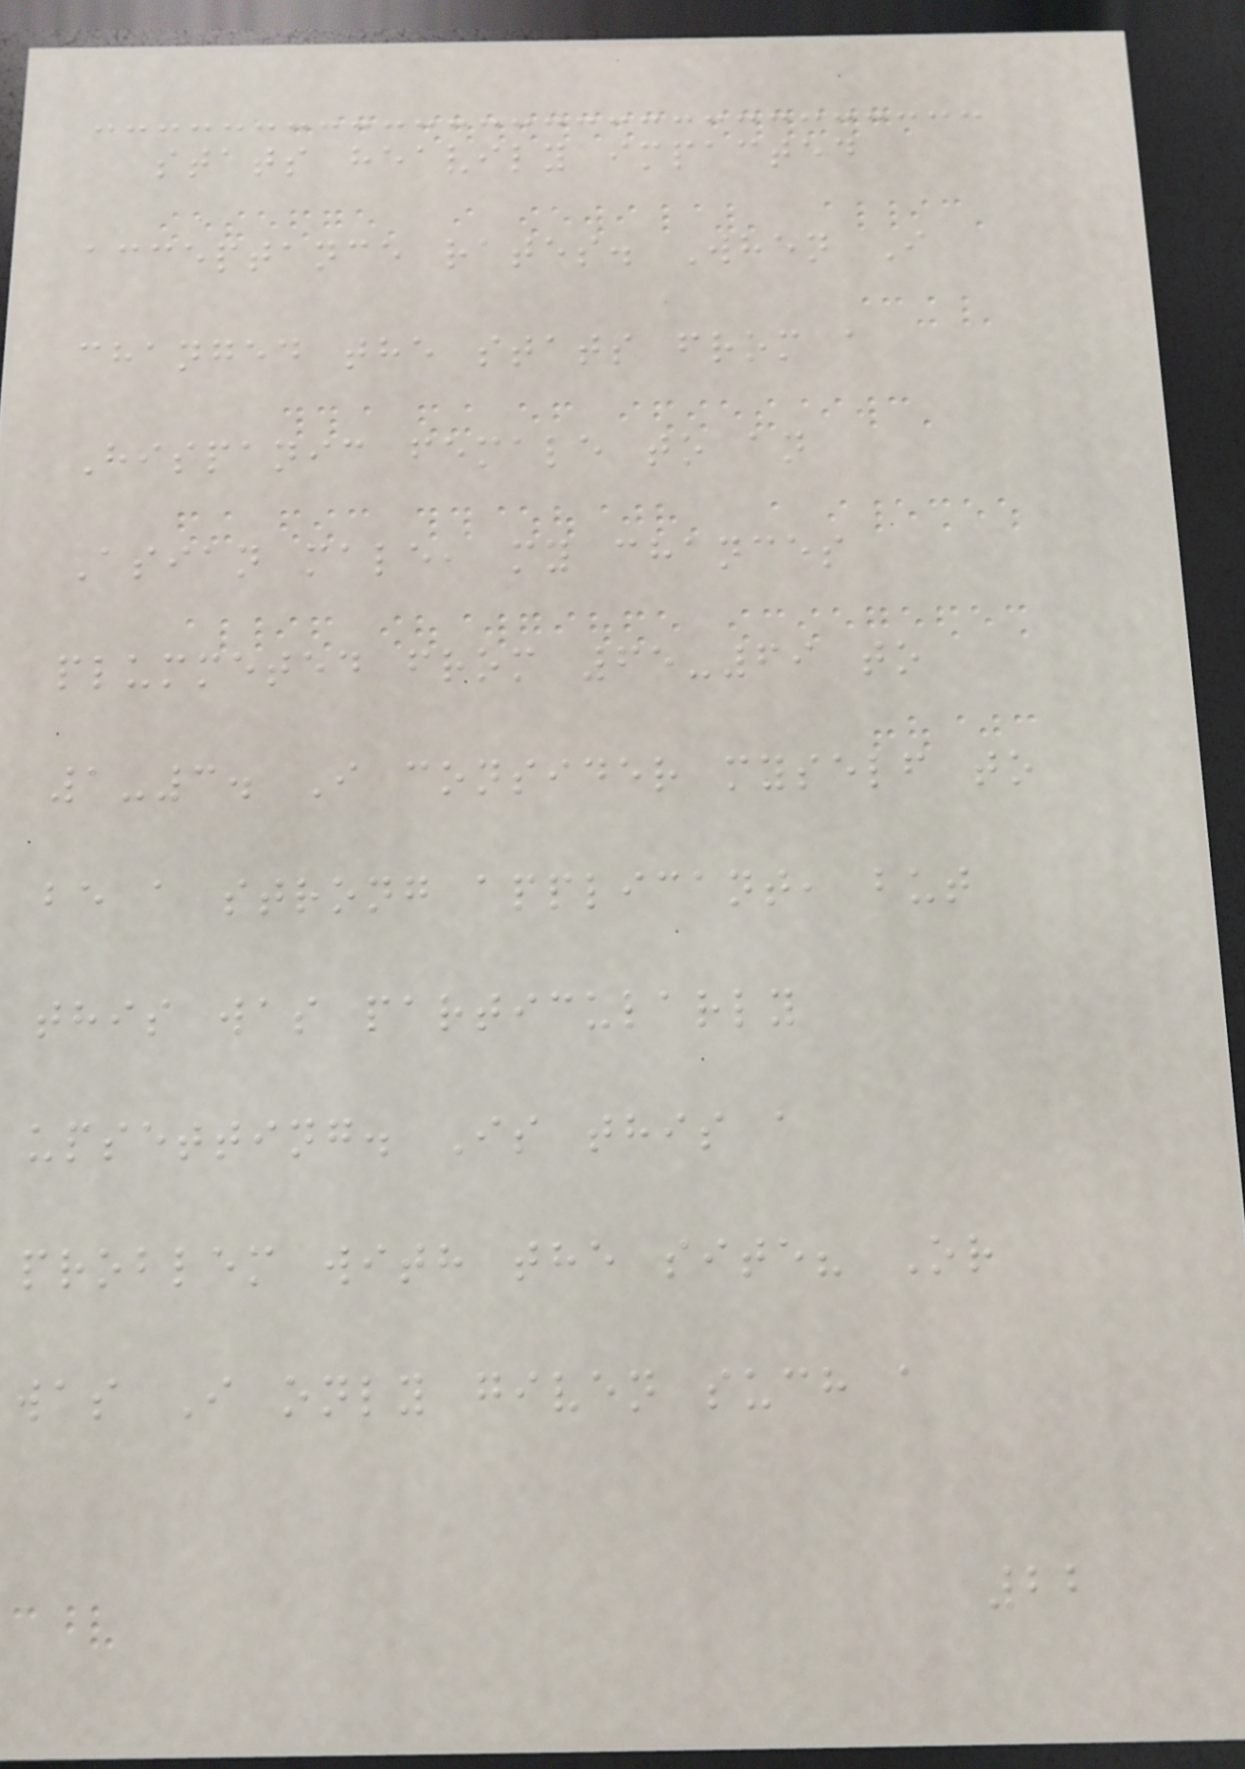stats heavily impacted
acceptance rates. When I
changed the stats from a
Hispanic female to an
Asian male, my chances
plummeted from 65-69 to
1-3. I consider myself to
be a strong applicant, but
this was particularly
upsetting. Is this a
problem with the site? Or
was I only given such a
22
